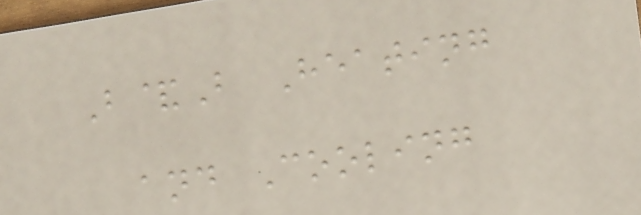B&B Heating
and Cooling
